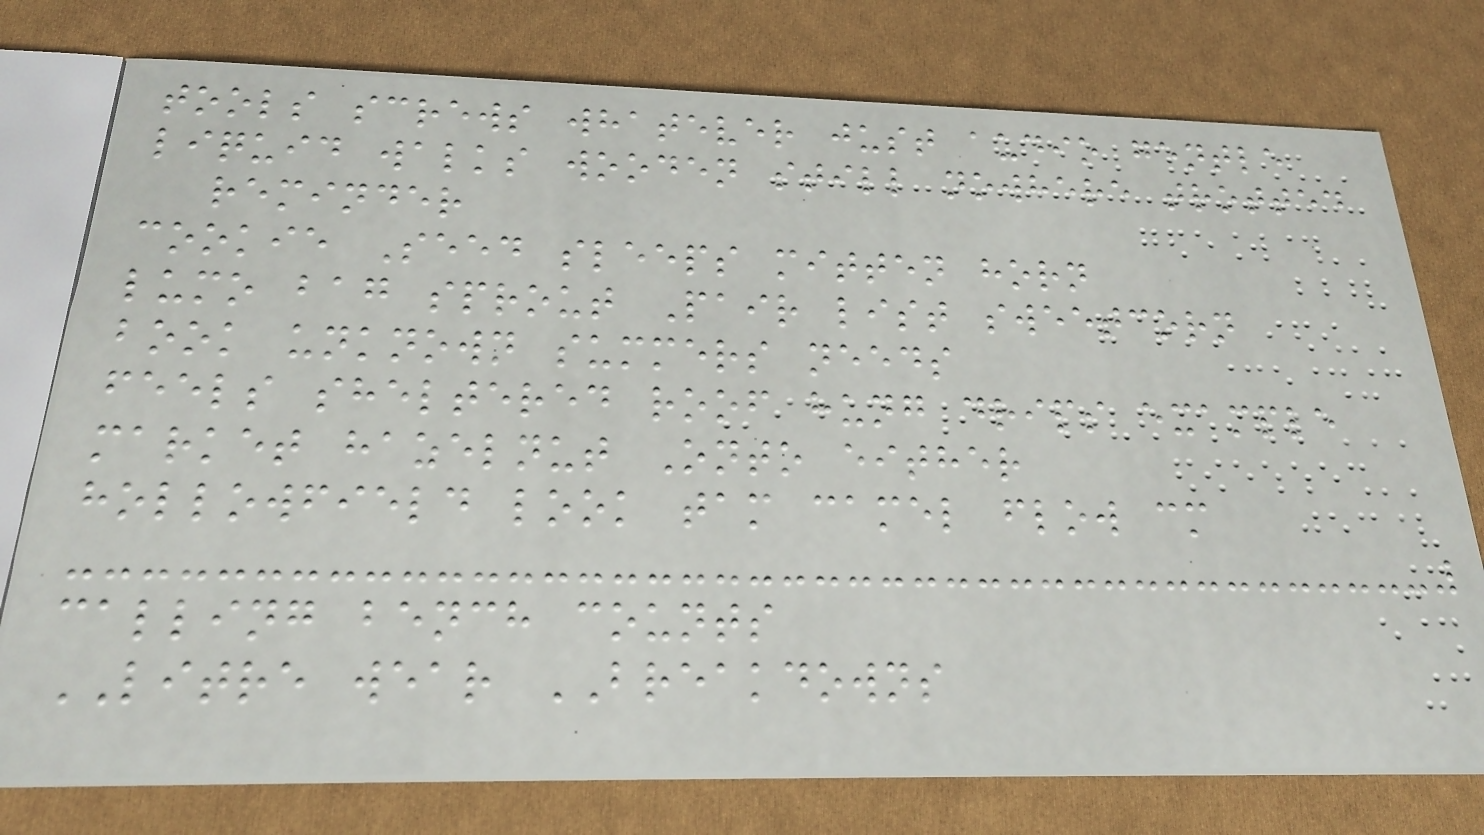tools screws whatever just audio gentle
liquid walks wooden still nowhere trotted
reminder
cookie Seed sleeps mitten horn
lumo bag sprout Pair list sweetcorn
book unknown summers needs
feels sheltered roof hung drips example
market hazelnut Onto either
hollowfield look tam camel flow cm
calling bench counts
LITRE wear BREAKDOWNS
